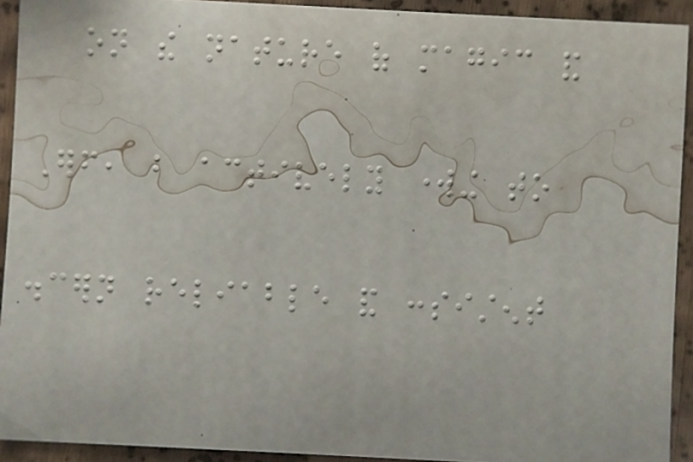on the nature of magic and
Erf, but actively working to
discern reliable and consistent
